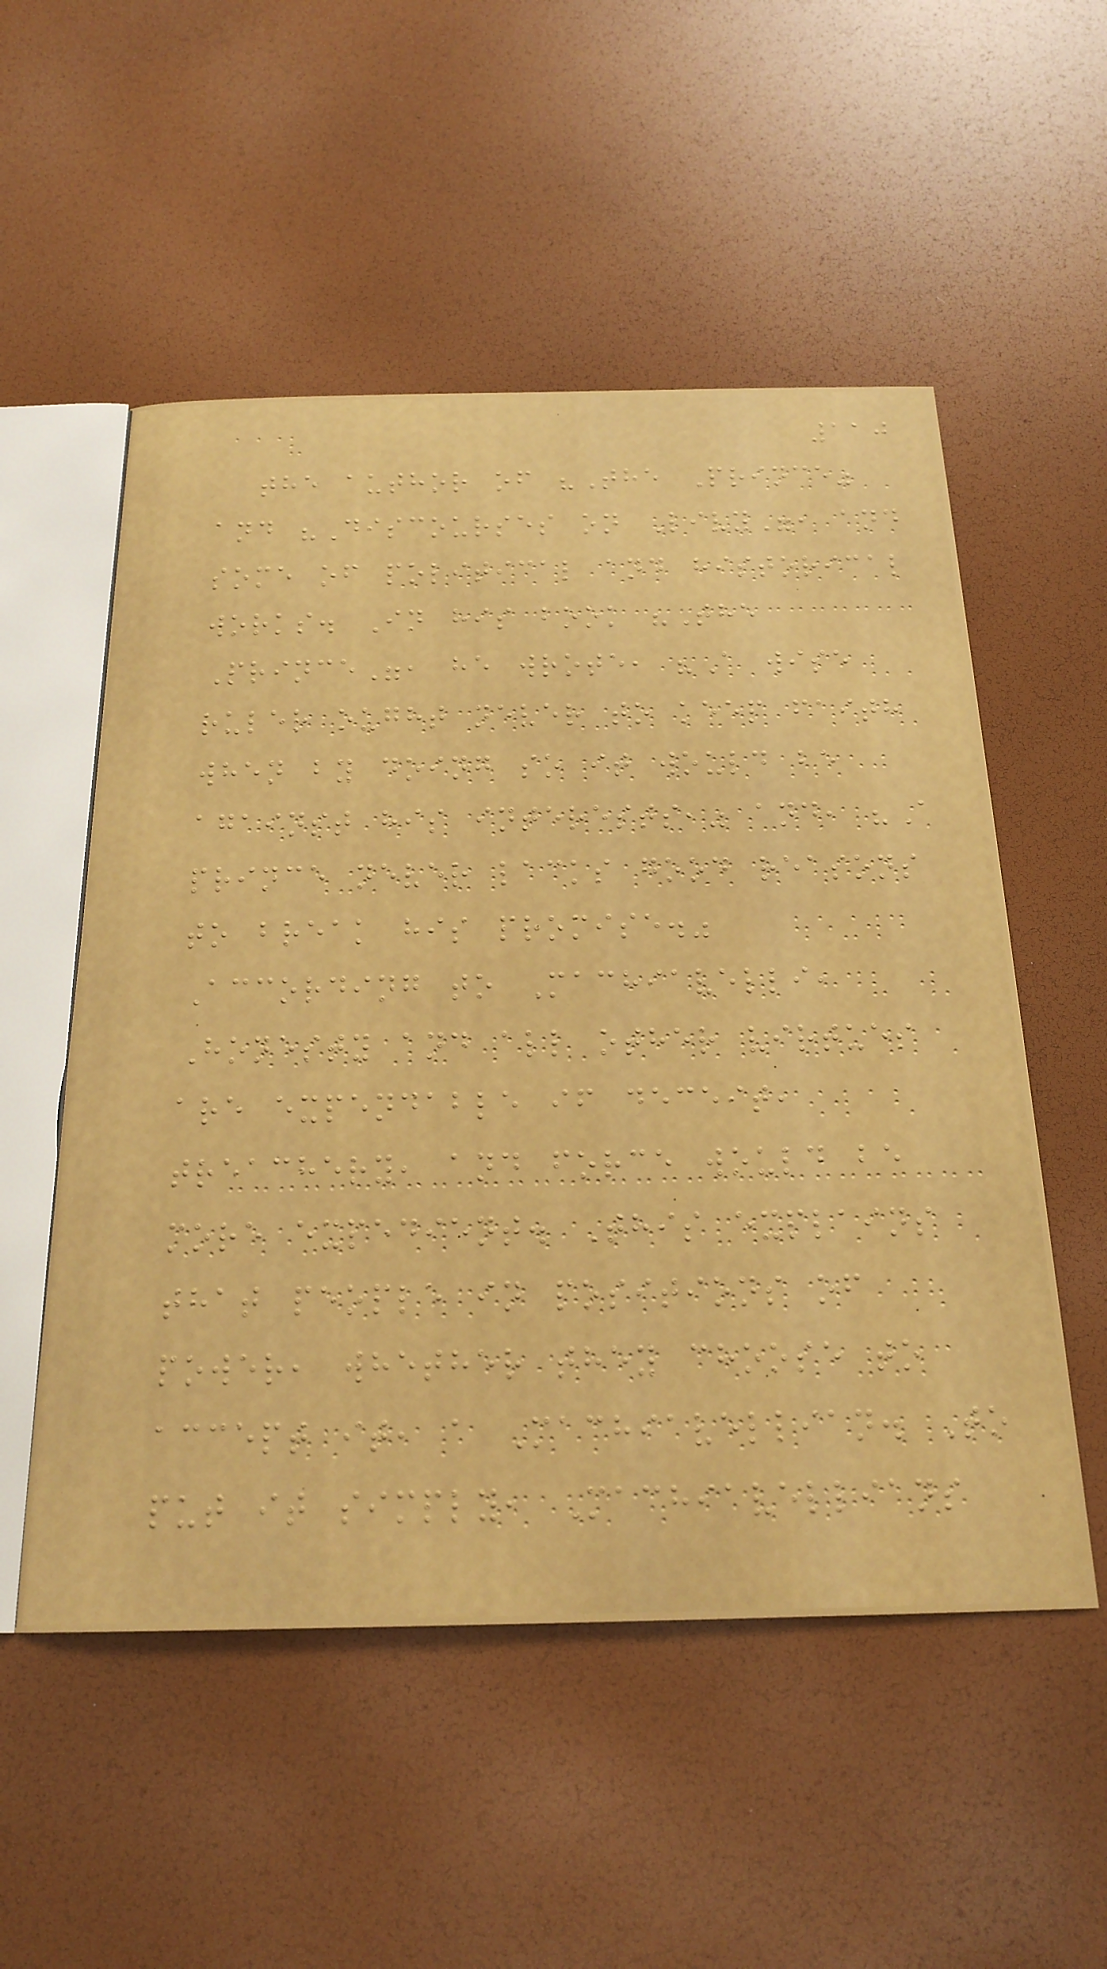110
the author of "The Prince"
and "Discourses on Livy", and
some of political and historical
works. In his book "The
Prince", he wrote, "A wise
ruler ought never to keep faith
when by doing so it would be
against his interests," and, "A
prince never lacks good reasons
to break his promise."
According to Machiavelli,
Honesty and all other virtues
are expendable if deceit,
treachery, and force would be
more expedient. This explains
that people in positions of
power, whether they choose to
accept it, a Machiavellian. To
put it simply, Machiavellians
